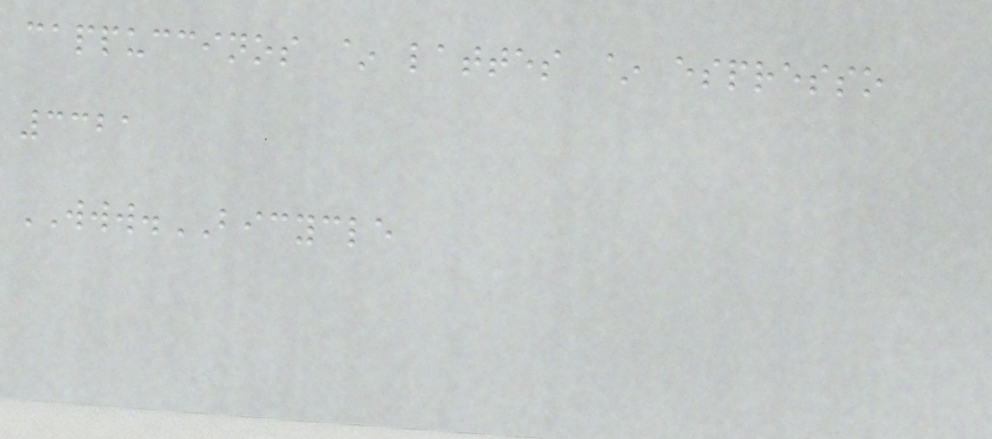cappuccinos ~ lattes ~ espresso
3321
WWW.BICYCLE
